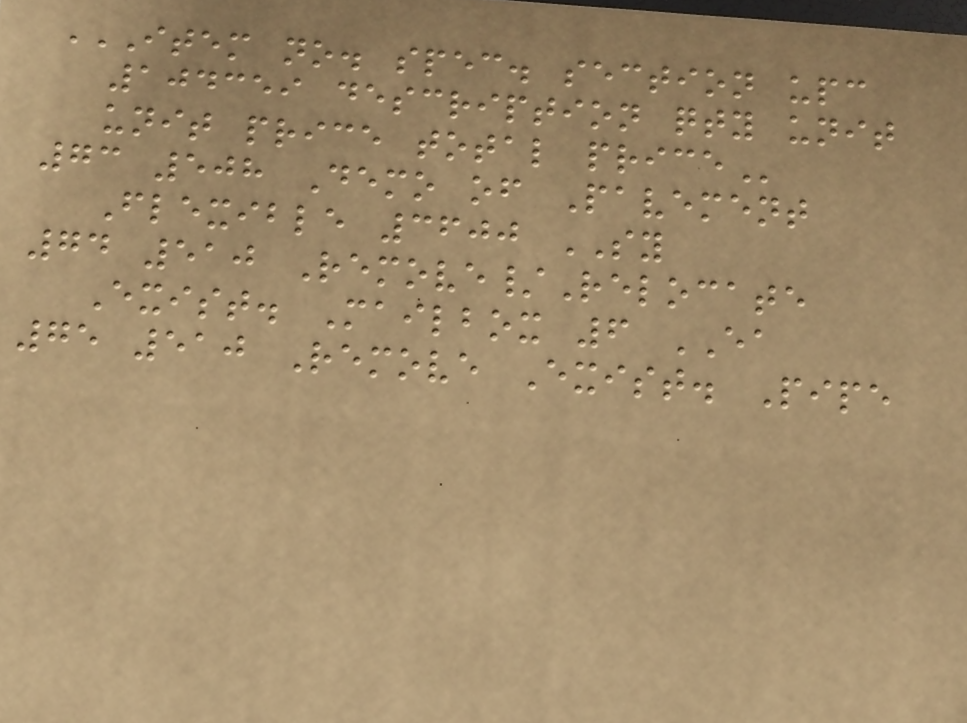ITEM NO. SPEC. SECTION UPC
104359 DESCRIPTION QTY UNIT
UNIT PRICE TOTAL PRICE
73 508 Demo of Pavement
Flexible 3600 SY
74 510 Remove/Relocate
Exist. Mailbox 6 EA
75 510 Remove Exist. Pipe
